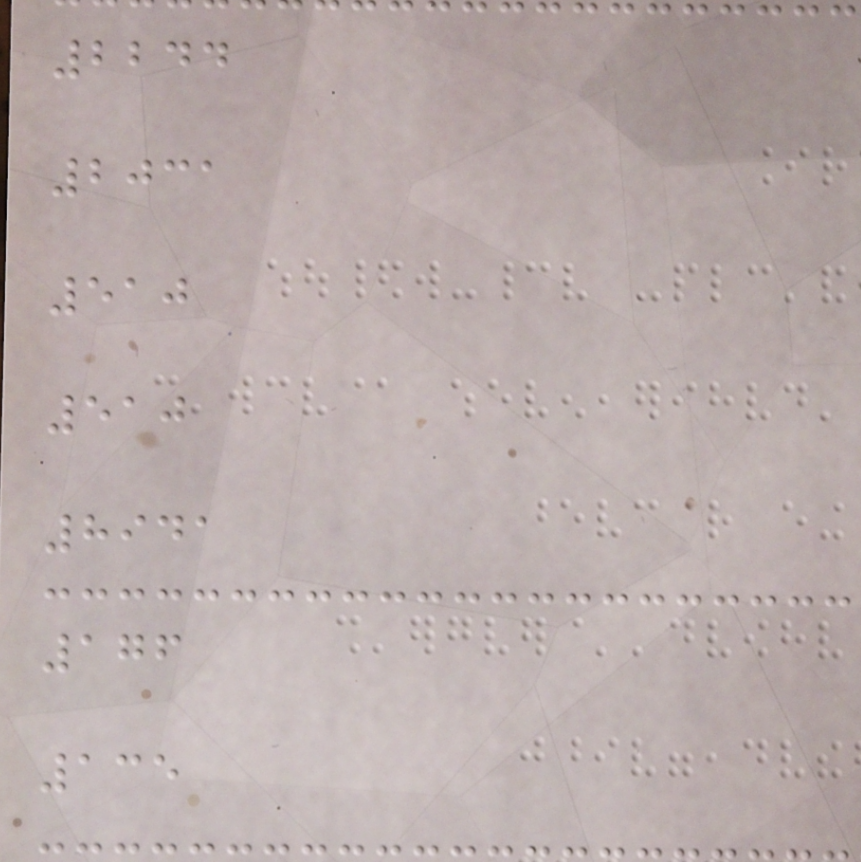2244
2031
510
510
8941
176
135
